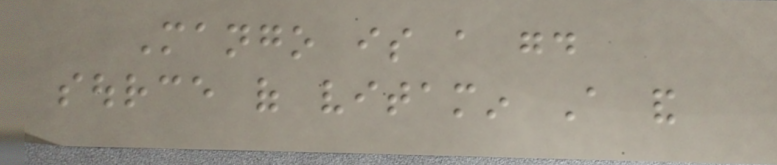Mango is a good
source of vitamin A and
